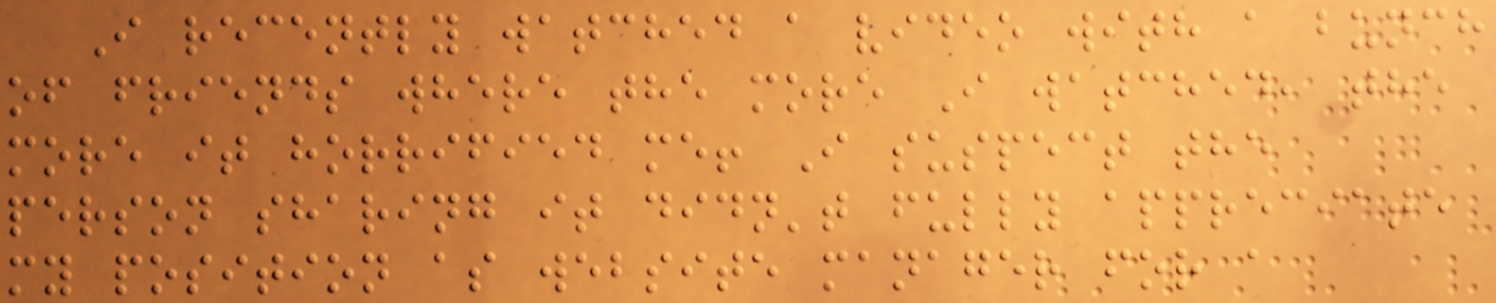I recently watched a video with a bunch
of friends where the more I watched, the
more it horrified me! I suspect the
person sharing it didn't fully appreciate
my position as website manager for a
